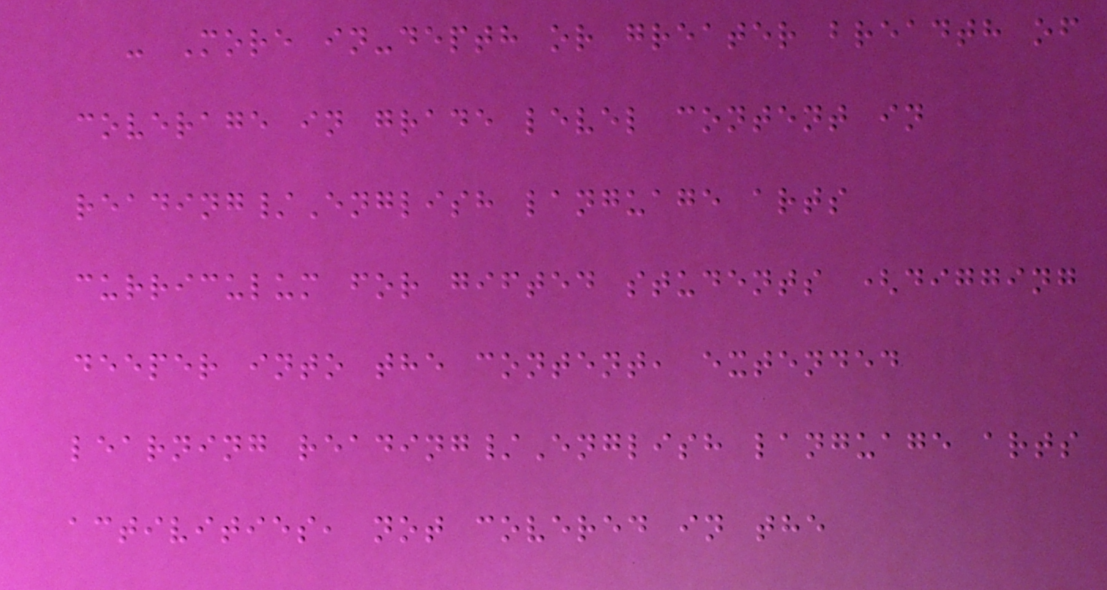- More in-depth or greater breadth of
coverage in grade level content in
reading/English language arts
curriculum for gifted students (digging
deeper into the content, extended
learning reading/English language arts
activities, not covered in the
